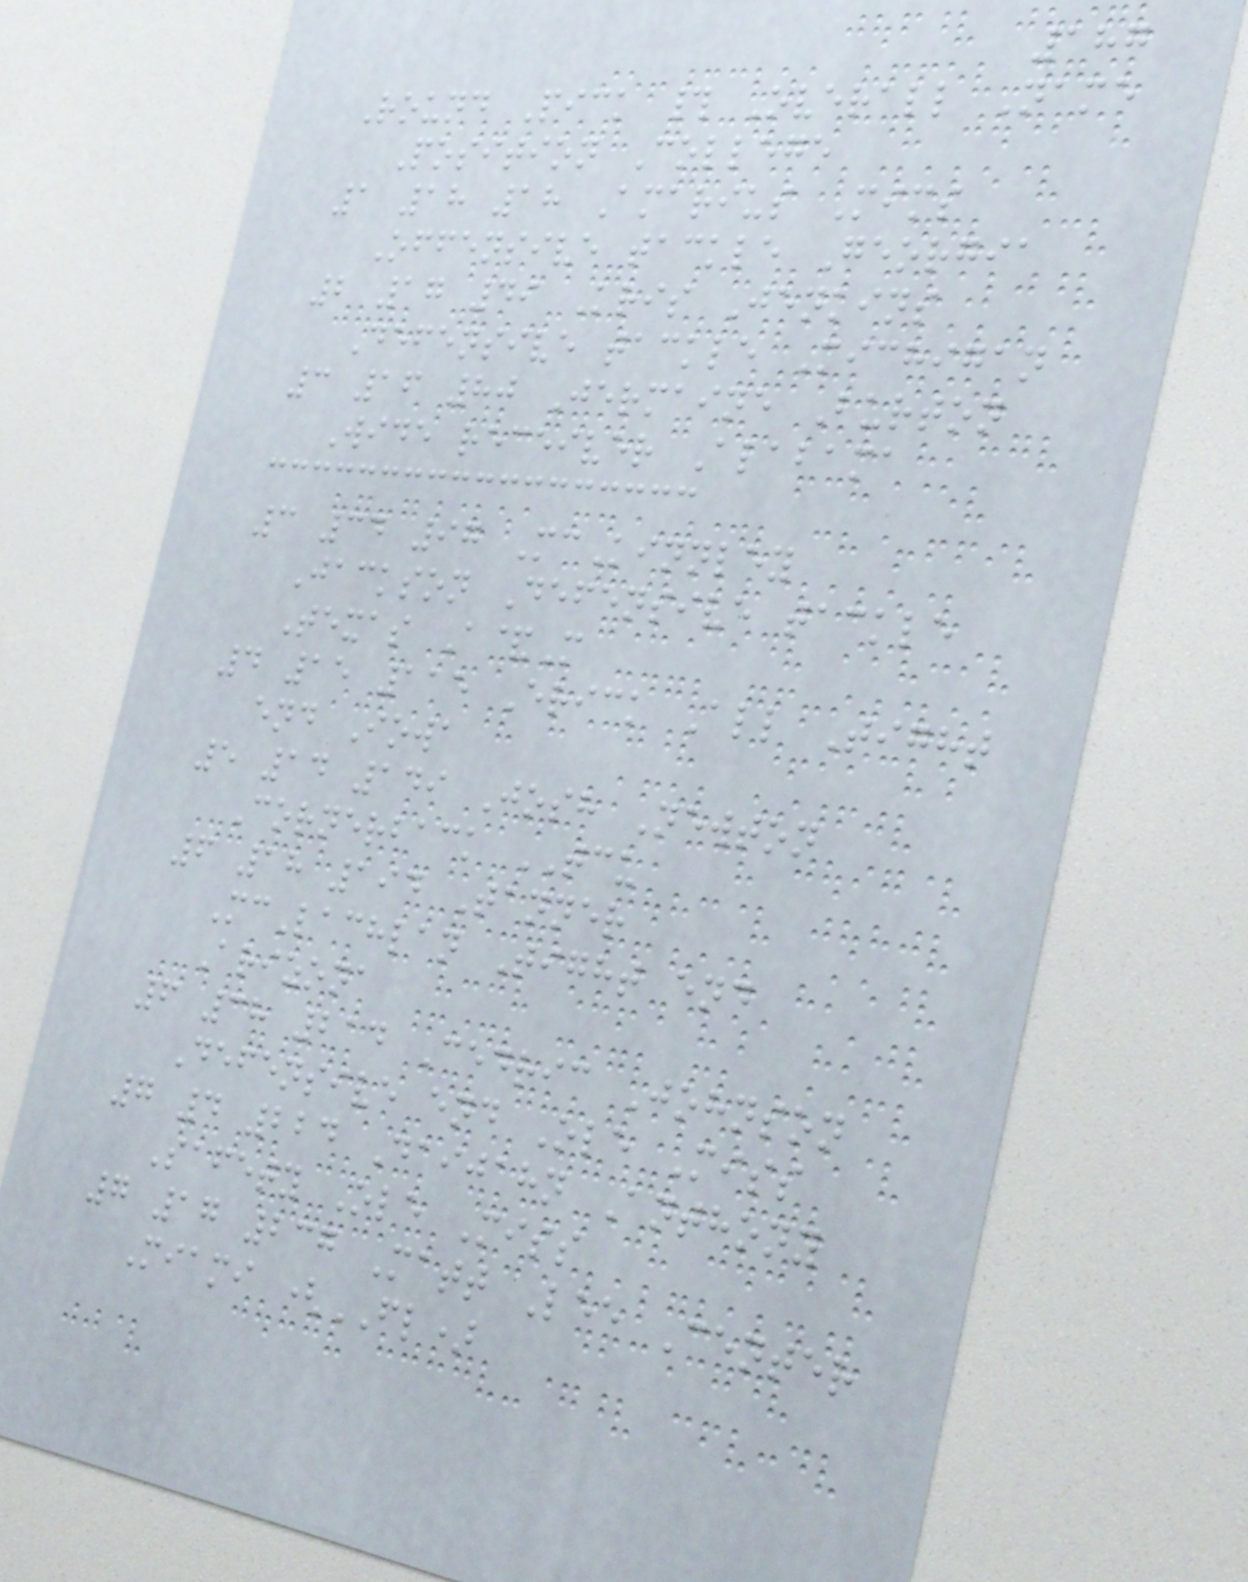187
Round Pick # Overall Name
Position College
1 18 18 Amarius Mims
Offensive tackle Georgia
2 17 49 Kris Jenkins
Defensive tackle Michigan
3 16 80 Jermaine Burton
Wide receiver Alabama
3 34 97 McKinnley
Jackson Defensive tackle
Texas A&M
4 15 115 Erick All Tight
end Iowa
5 14 149 Josh Newton
Cornerback TCU
6 18 194 Tanner
McLachlan Tight end
Arizona
6 38 214 Cedric Johnson
Defensive end Ole Miss
7 4 224 Daijahn Anthony
Safety Ole Miss
7 17 237 Matt Lee Center
Miami (FL)
